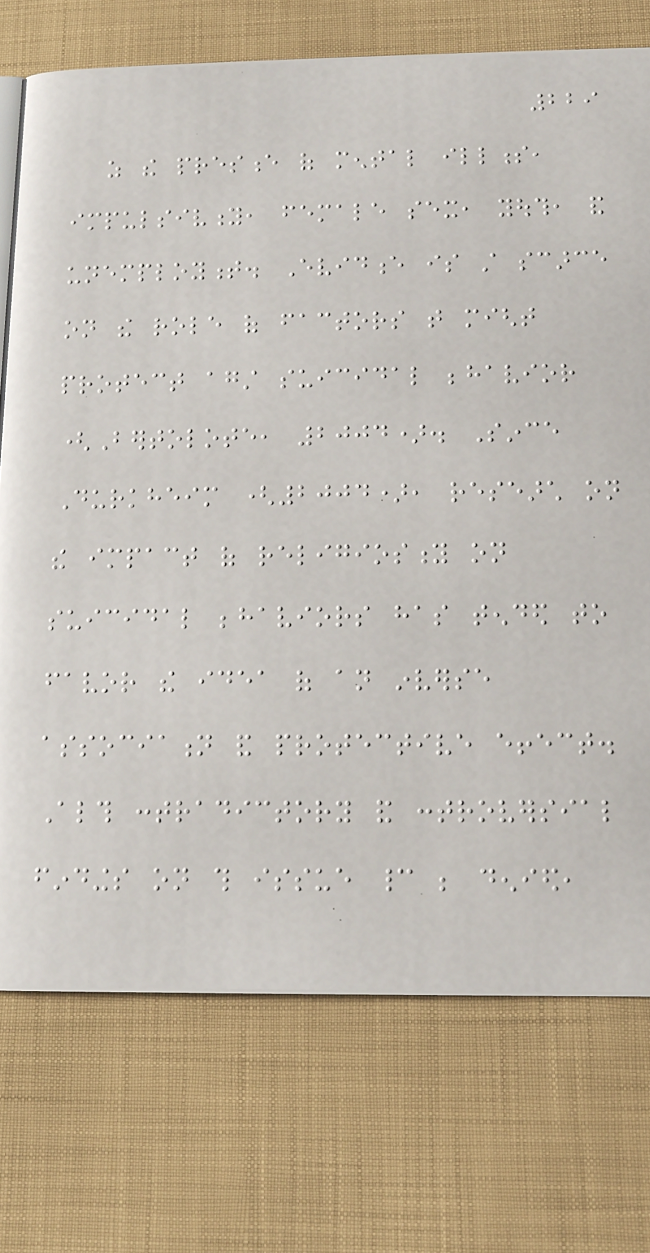229
as the presence of mental illness,
impulsivity, female sex, youth, and
unemployment. Evidence is still scarce
on the role of factors that might
protect against suicidal behavior
(Bertolote, 2004). Since
Durkheim (2004), research on
the impact of religiosity on
suicidal behaviors has tended to
favor the idea of an inverse
association and protective effect.
Although contradictory and controversial
findings on this issue cannot be denied,
